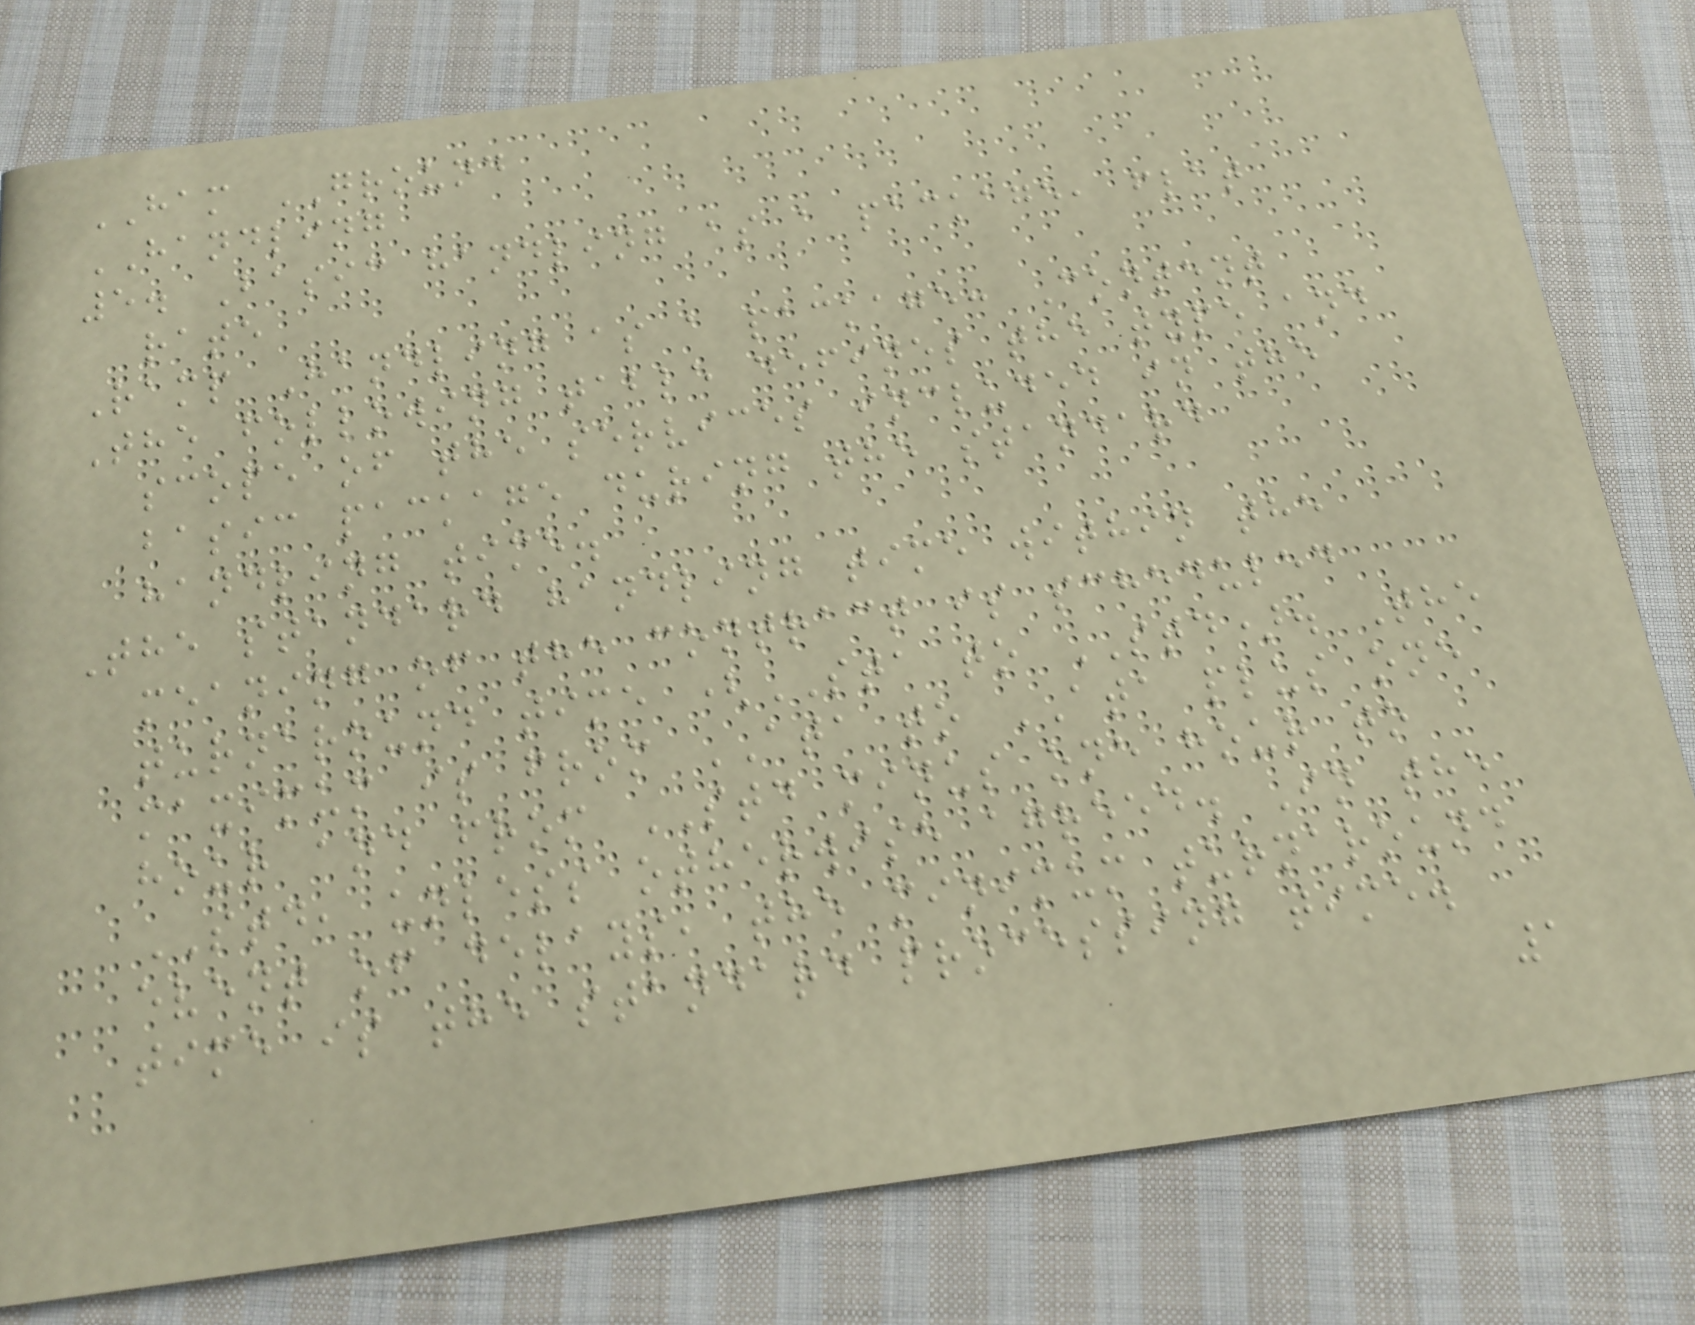HAM GROUND
HANDLING
5. Basic handling as a package, flat
rate
Ramp Handling as a package: Content
The following table defines the type and
scope of the services included in the
basic package during the standard
handling time.
The standard handling time within the
meaning of the contract is scheduled
turnaround time (STA to STD). The
maximum is from ATA to ATA plus one
hour and from STD minus one hour to
STD, unless otherwise agreed. In the
event of delays, the minimum turnaround
time is the standard processing time.
1
